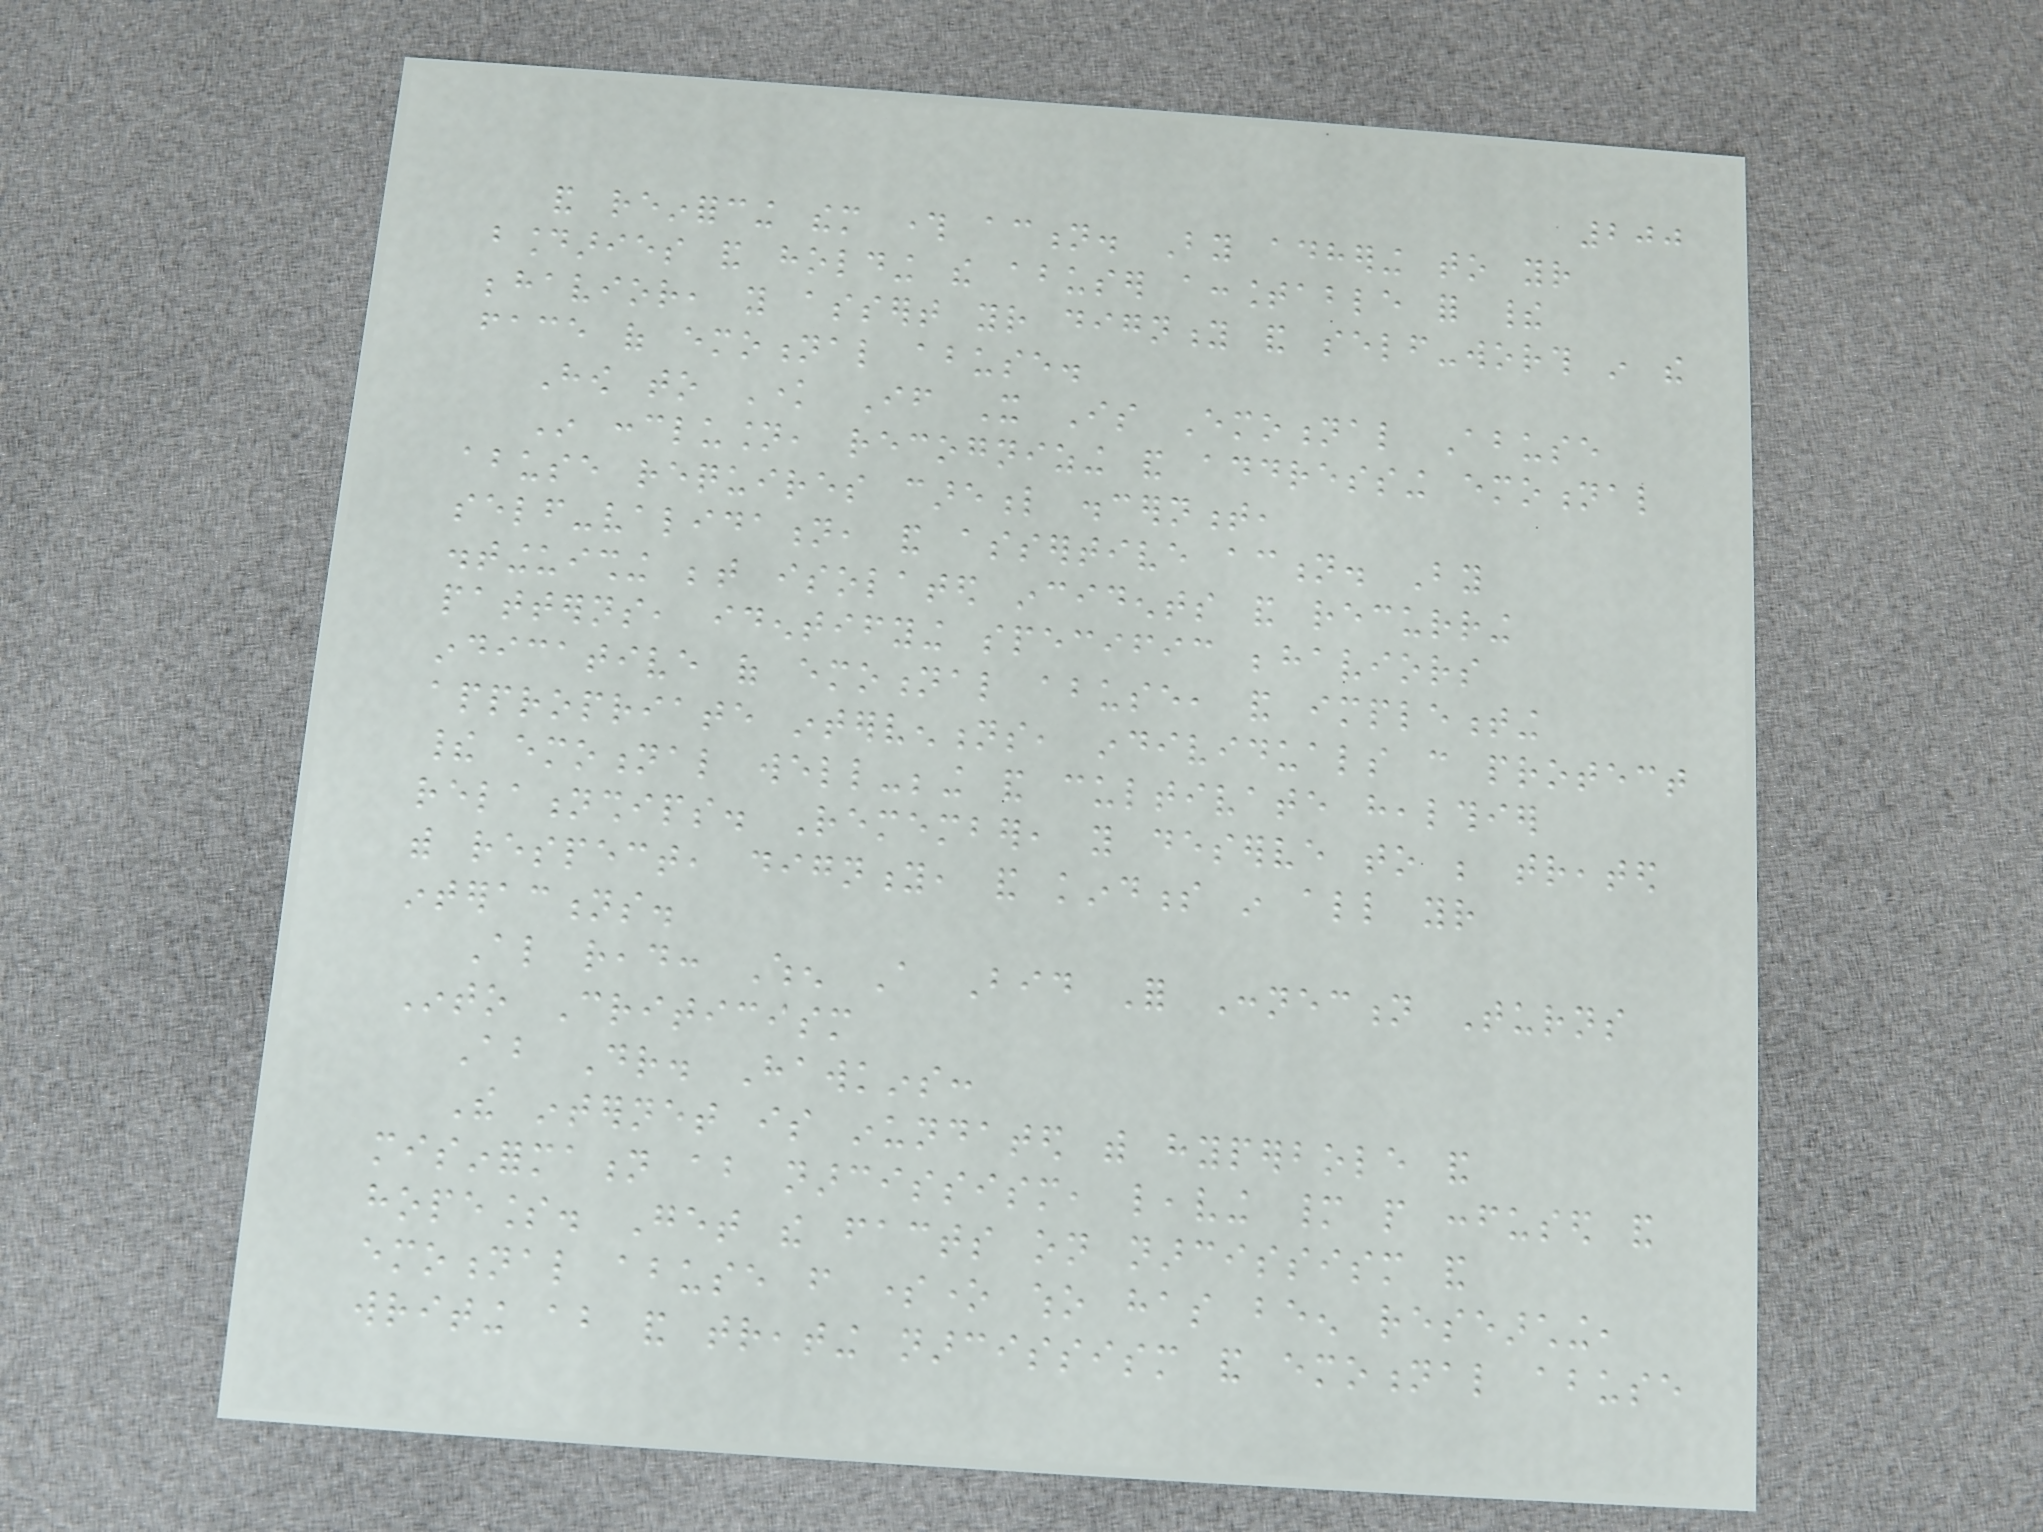200
and reinforcing them through action. By adhering to your
boundaries and holding the abuser accountable for their
behavior, you assert your dignity and self-worth in the
face of emotional abuse.
How to Know If It Is Emotional Abuse
In conclusion, recognizing and addressing emotional
abuse requires careful discernment,
self-validation, and assertive action. By
distinguishing between isolated incidents and recurring
patterns, identifying specific behaviors
indicative of emotional abuse, and implementing
appropriate interventions, individuals can protect
their emotional well-being and cultivate healthier
relationships. Remember, you deserve to be treated
with respect, dignity, and kindness in all your
interactions.
Also read: When A Bid For Connection Turns
Into Criticism
About Dr. Hawkins:
The internet is inundated with hyperbole and
misinformation about narcissism, leaving many people confused and
hopeless. Get the facts on narcissism and
emotional abuse from someone who has been researching,
writing about and treating narcissism and emotional abuse
